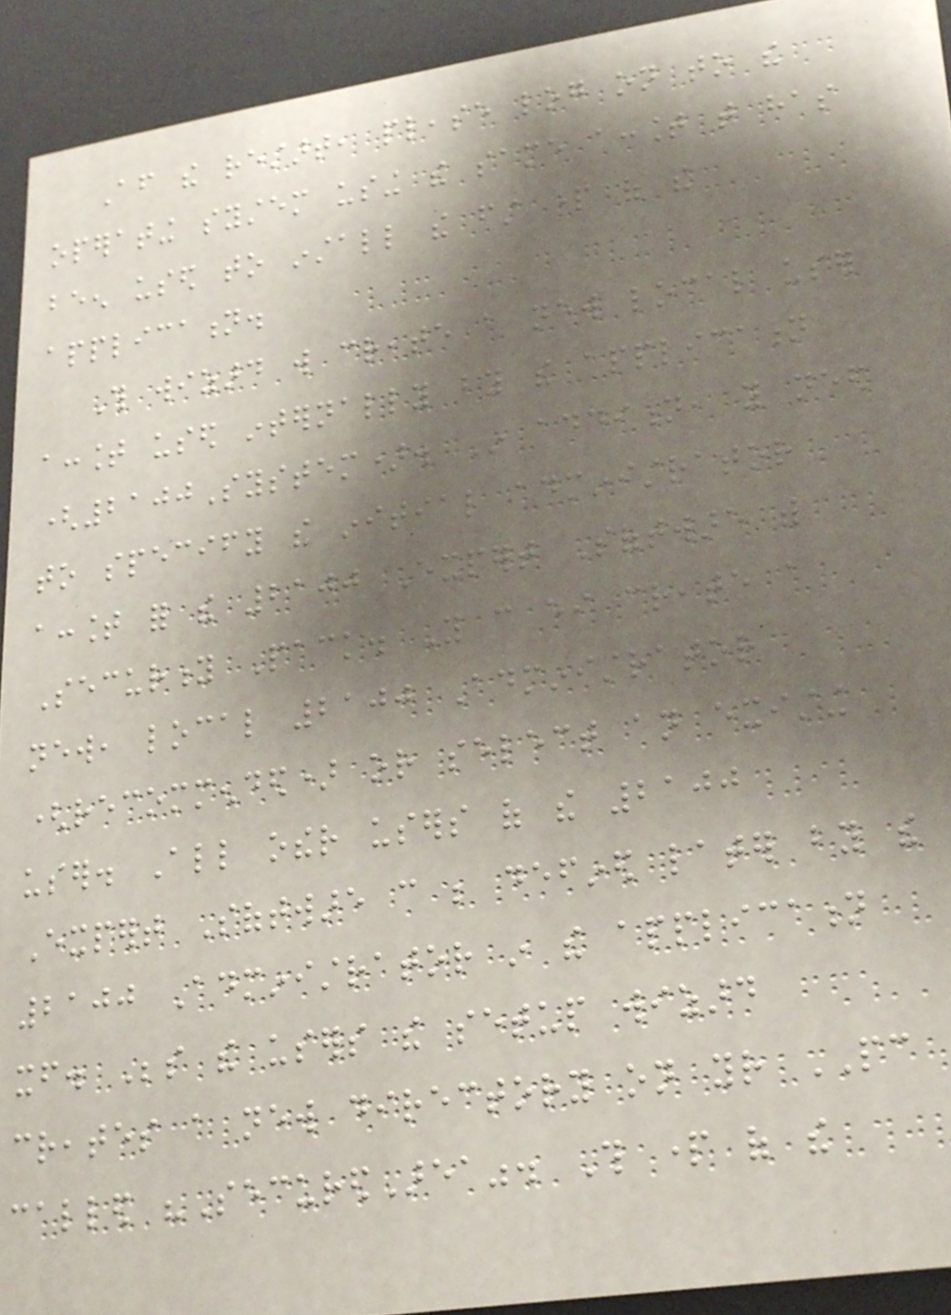After the restart, please log on to the
operating system using the same account that has
been used to install the first part of the
application.
This wizard will create a new local user
account used internally by the application
(2100System). In addition, you need
to specify the initial administrator
account for the 2100 Expert Software with
Security Pack. You can either create a
new, local 2100 Administrator
(recommended) or select an existing
user. All other users of the 2100
Expert Software can be defined later by the
2100 Administrator in the application
itself. Beside the users the setup wizard
creates a new directory on your PC
called "SecuredArea". This part of the
